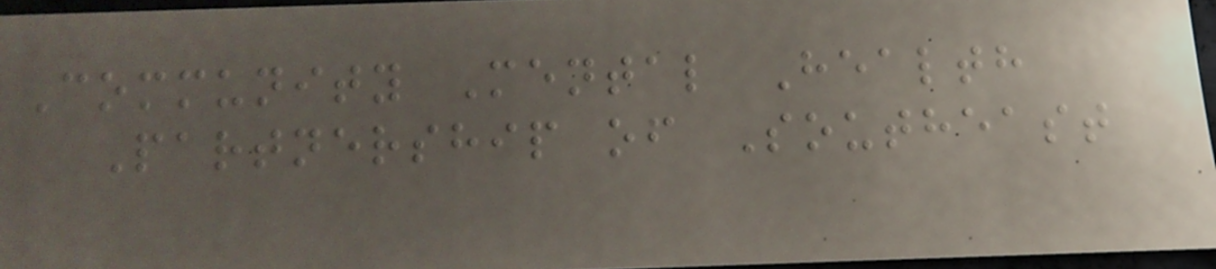Community Mental Health
Partnership of Southeast
